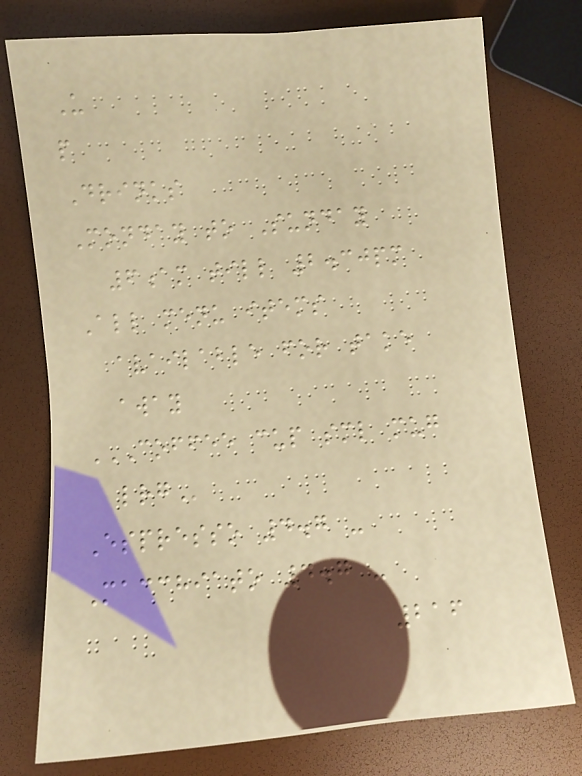U
p
Drinks
Monday to Sunday
6am till 2.30pm
All menu items
available for take
away
COFFEE CUP SML MUG
LRG
Espresso 4.7 -
Macchiato 4.7 -
216
